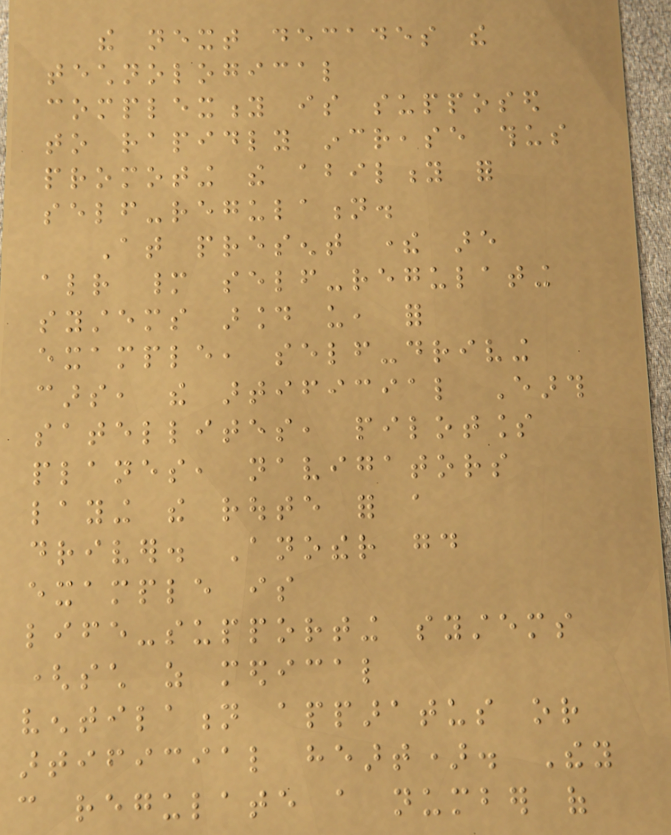the next decades the
technological
complexity is supposed
to rapidly increase thus
promoting the ability for
self-regulation.
At present there are
already many self-regulating
systems around us, for
example, self-driving
cars, the artificial Earth
satellites, pilotless
planes, navigators
laying the route for a
driver. Another good
example is
life-supporting systems
(such as medical
ventilation apparatus or
artificial heart). They
can regulate a number of
